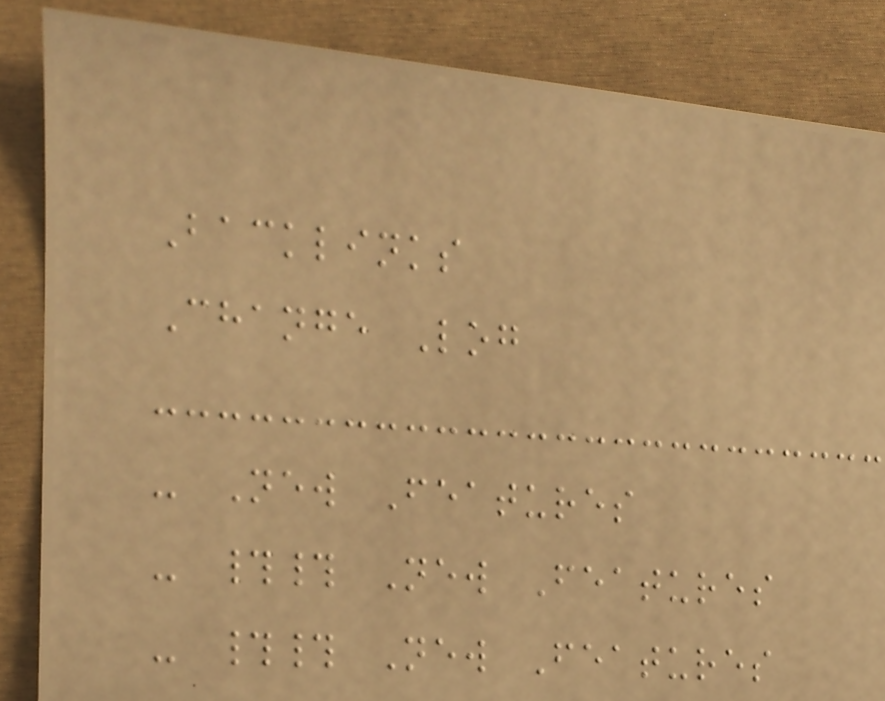Backlinks
Change Log
- New Features
- ## New Features
- ## New Features
